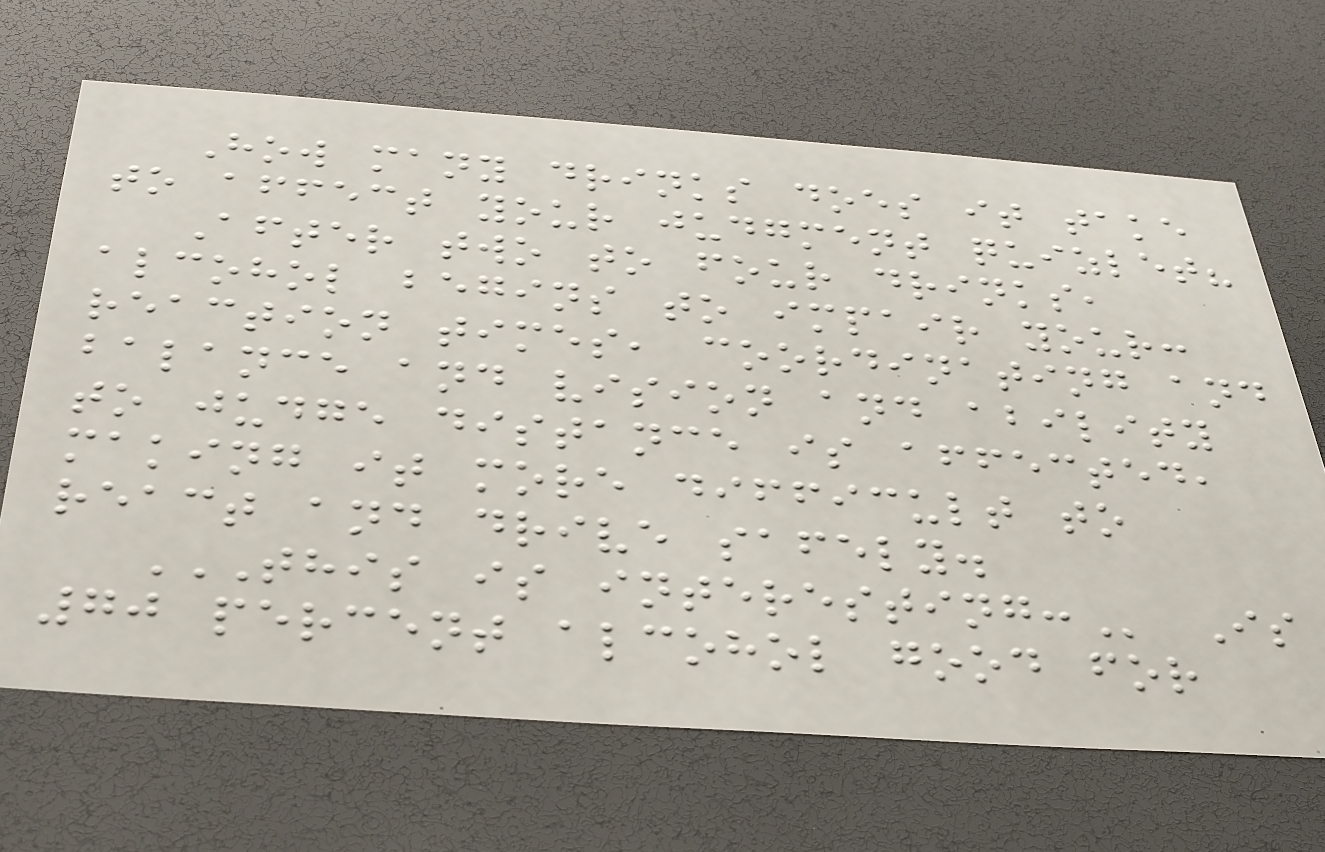How many drinks does it take
to affect your judgment quizlet?
After two to four drinks,
alcohol begins to impair your:
reaction times, coordinating and
balance and vision and ability
to judge distance is affected,
making it more difficult to
react and drive safely.
THIS IS INTERESTING: Is
70 percent alcohol good for
